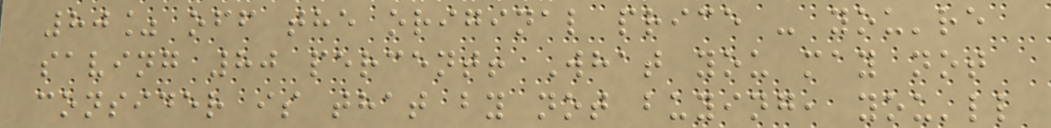80% off the original price - you're
saving 80 percent! What you may not
consider is that by not buying, you'll
